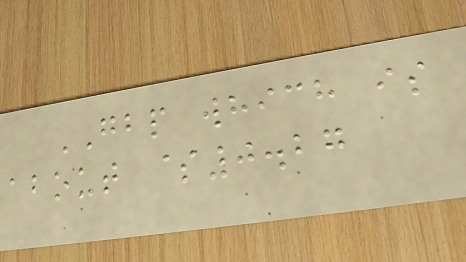GBP which is
about $0.27
